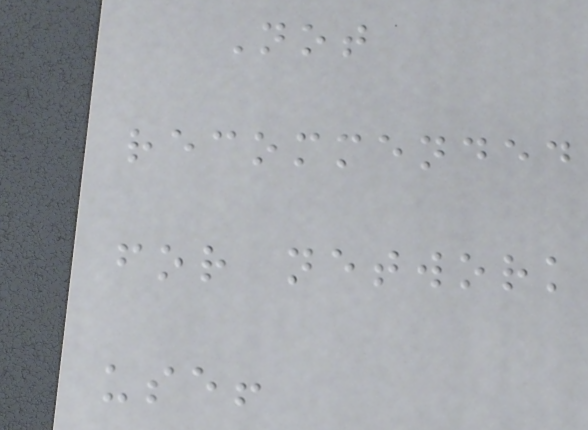Not
recommended
for network
use!
